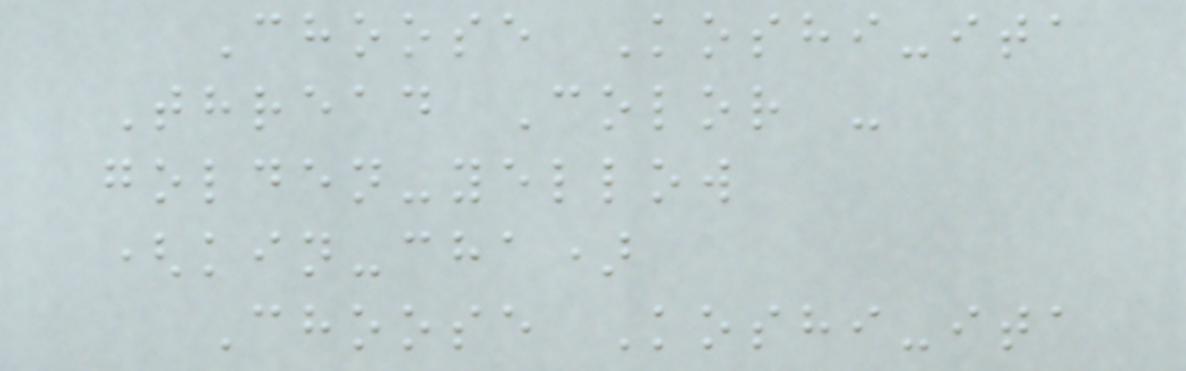Choose Koshi-ita
Thread Color -
golden-yellow
(kin-cha)
Choose Koshi-ita
